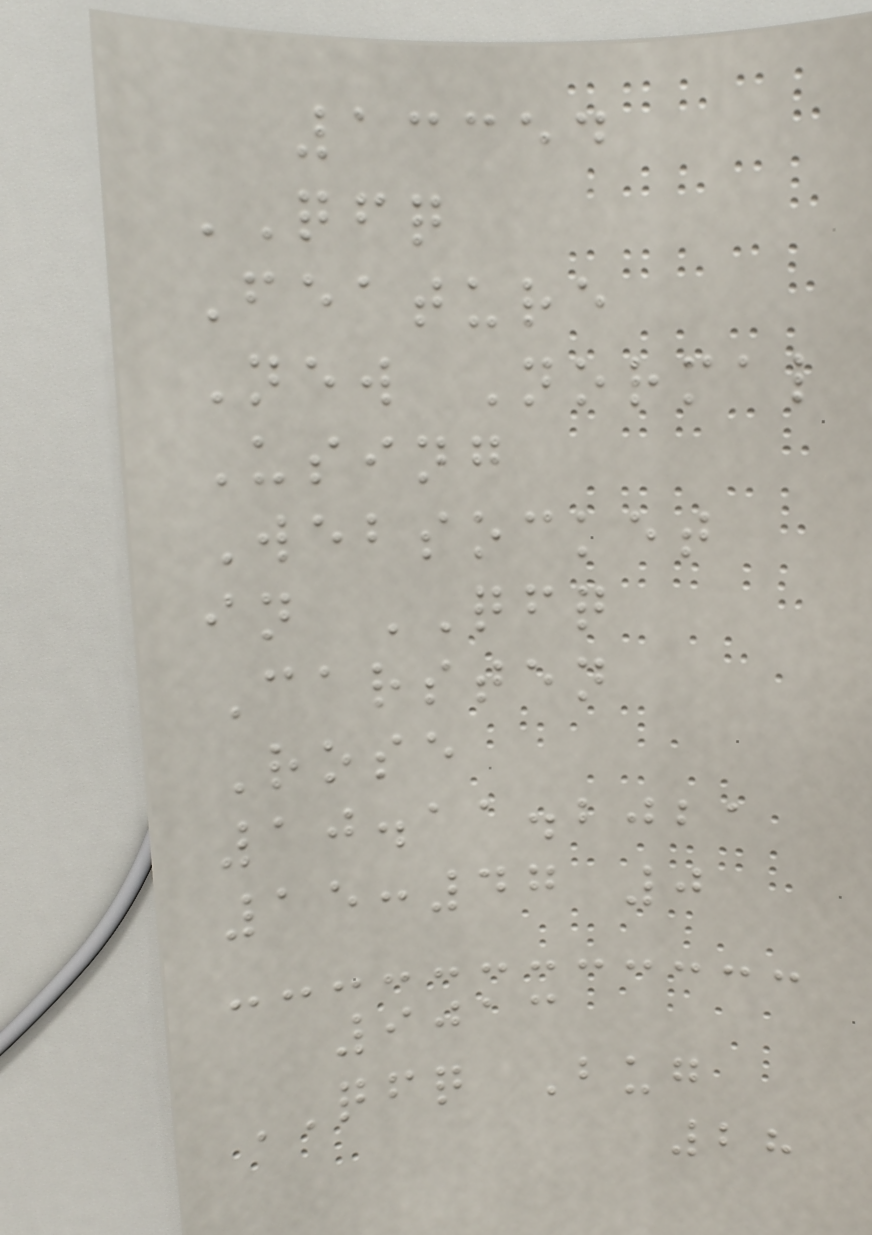13354
QFQ
Feature
New Normal
Using
Websocket
in QFQ
Carsten
Rose
10.11.2021
15:47 0
9013
QFQ Bug
28
